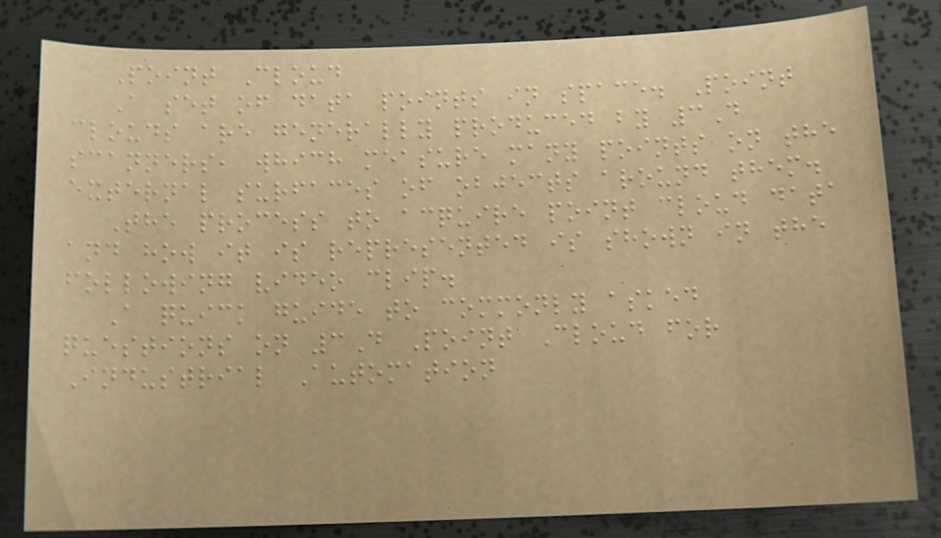Point Cloud
A set of data points in space. Point
clouds are generally produced by 3D
scanners, which measure many points on the
external surfaces of objects around them.
The process to acquire point cloud data
and how it is represented is shown in the
following video clip.
A quick guide to commonly asked
questions on 3D Point Cloud for
Industrial Automation
